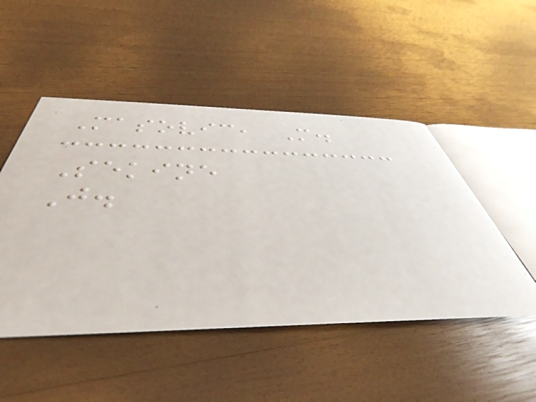Masovic, M.
Sekine
J.
